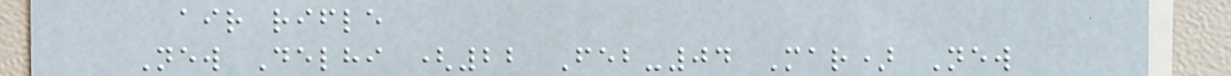air rifle
New Delhi (22 Feb-04 Mar) New
